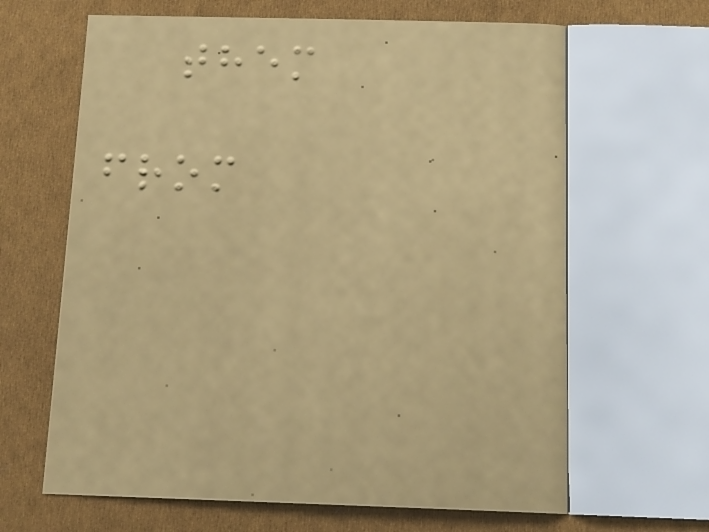them
from
